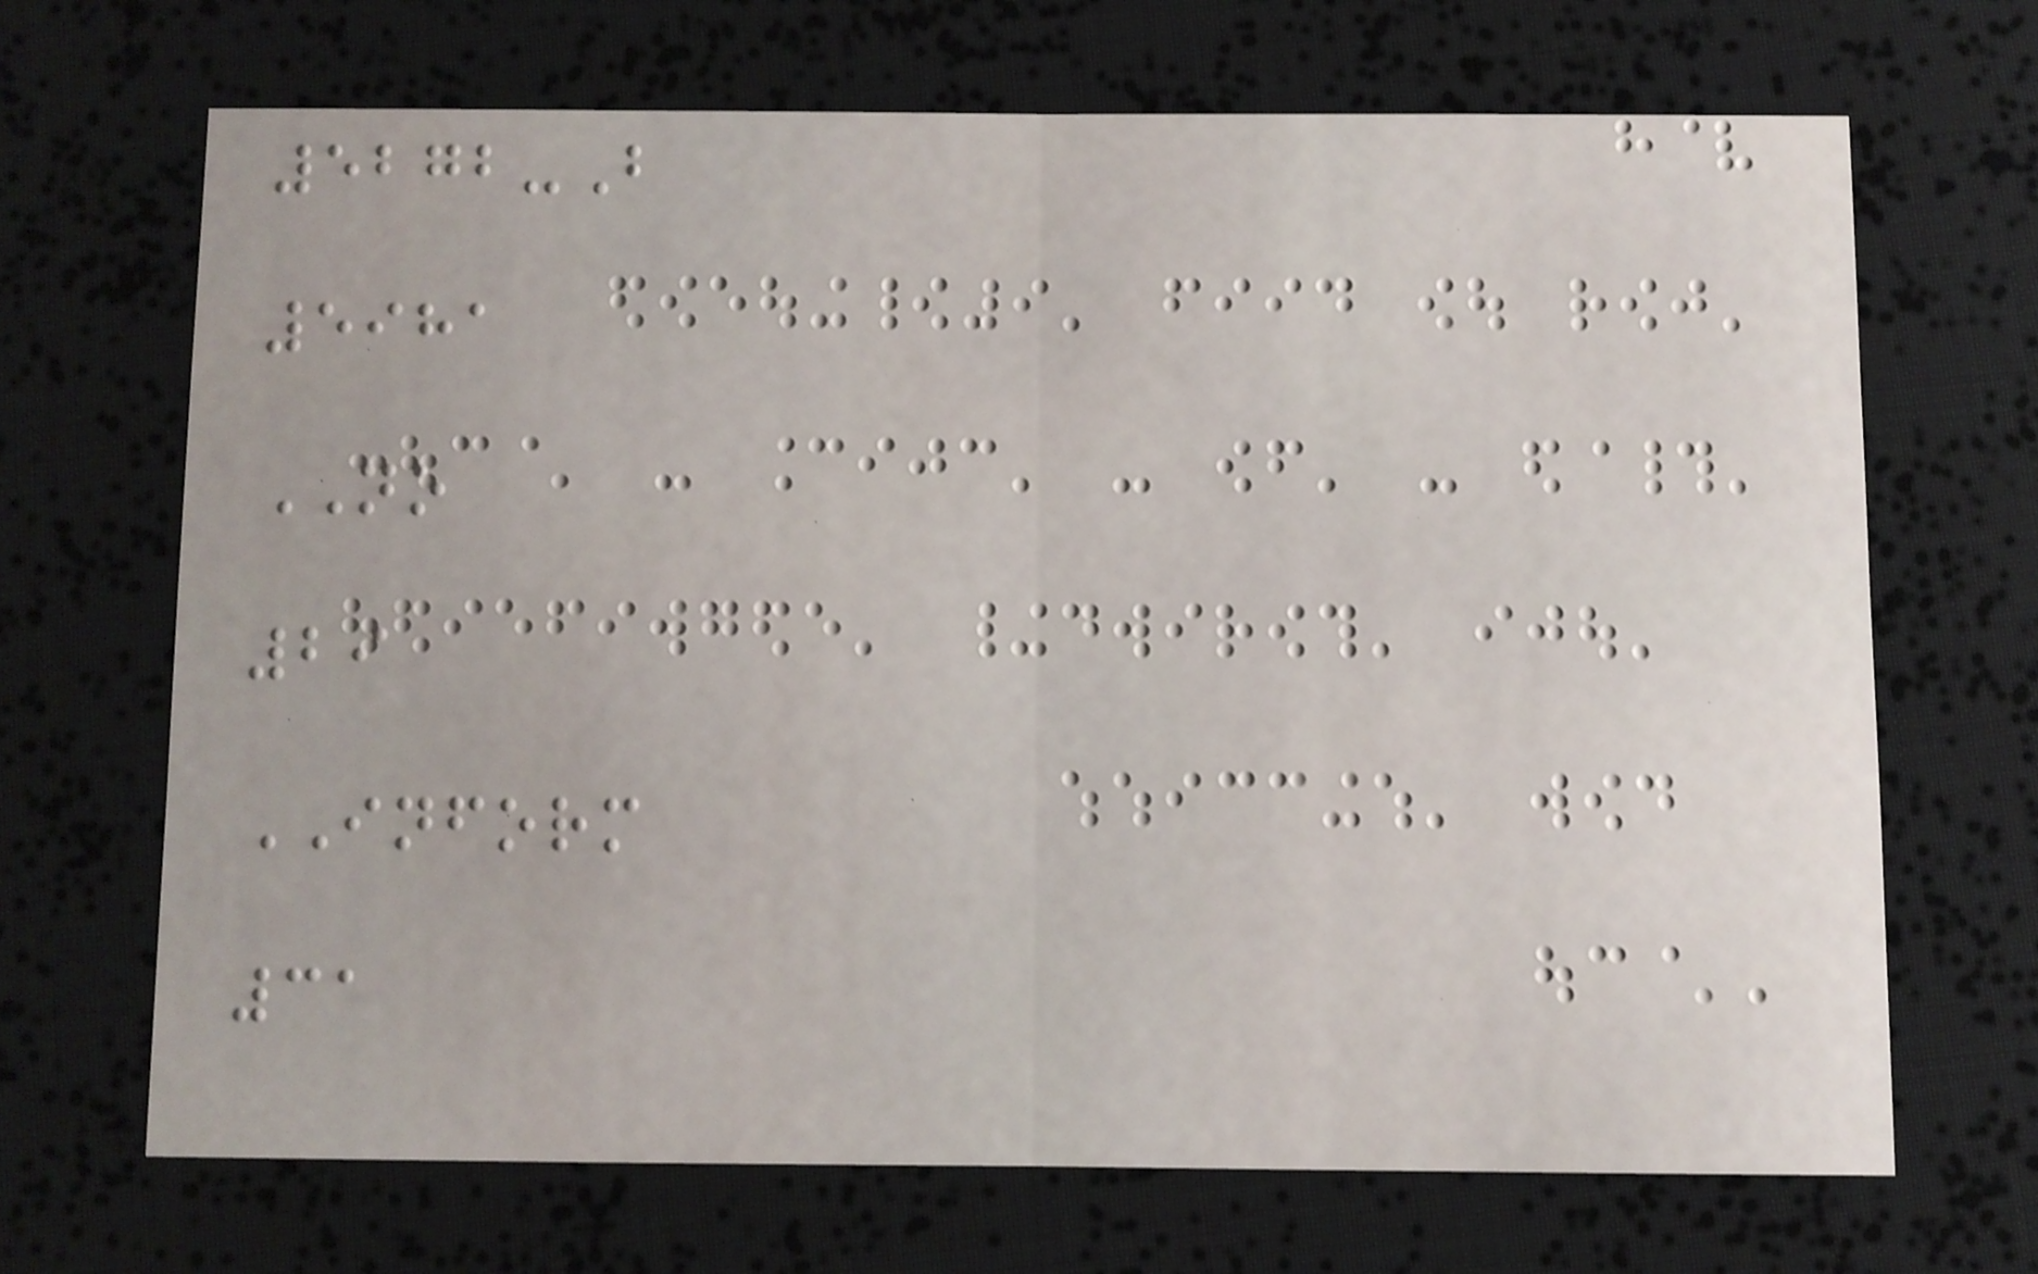5272-B
5981
NO
29
INFORM
31
